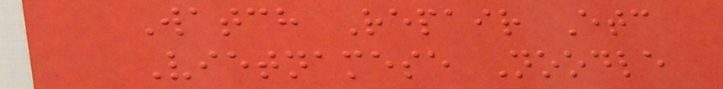Watch Repair Etc
Vietnamese Noodle
